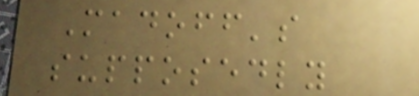Madoff's
supposedly
